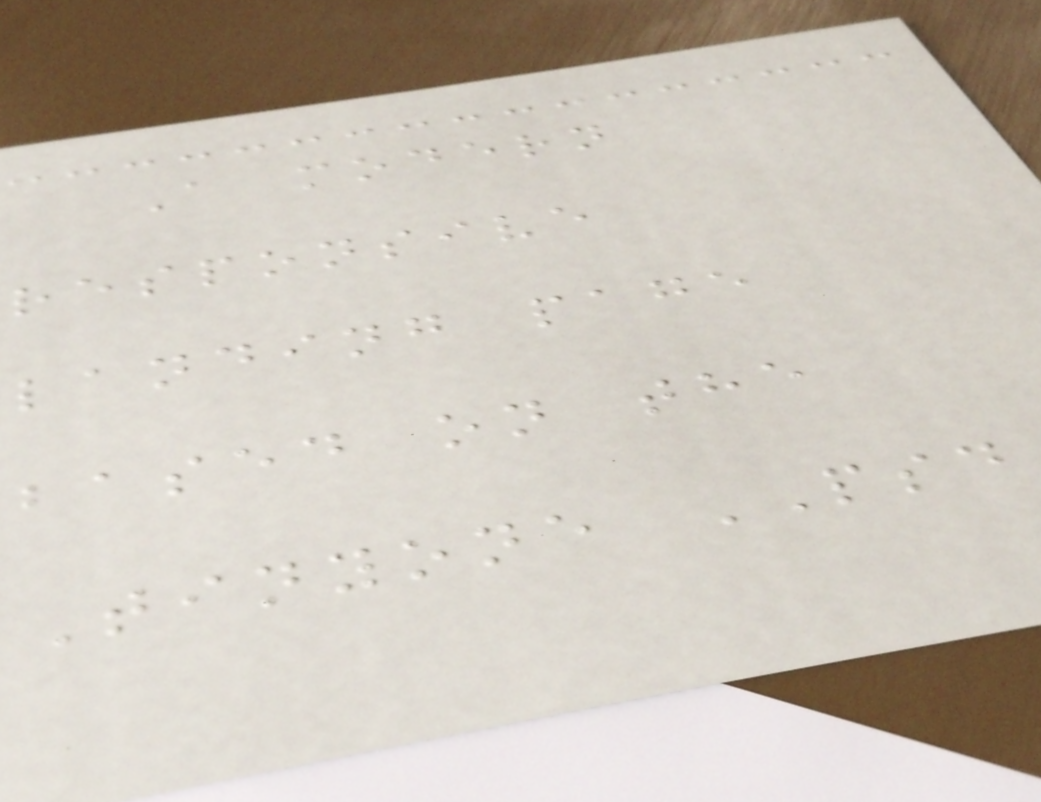A modern
responsive
landing page
based on the
Tinyone PSD
